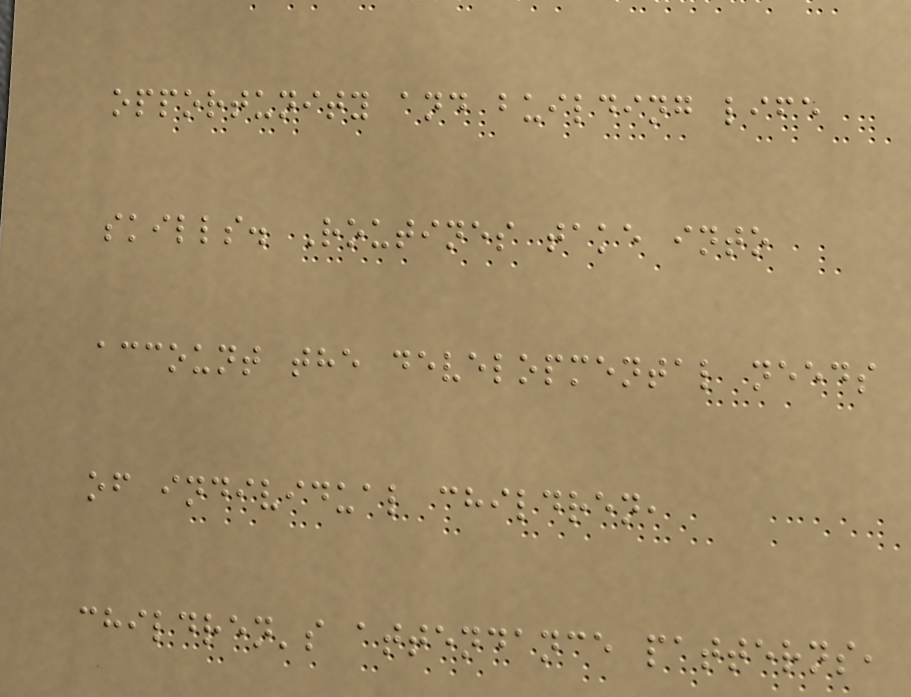opportunity and building life
skills. Routines take into
account the developmental needs
of individual children,
children's attendance patterns,
